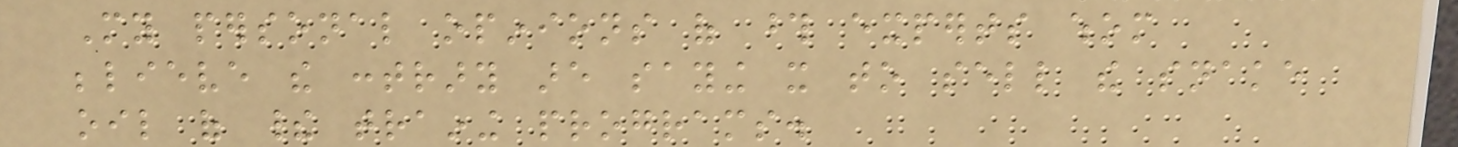My personal opinions of those experts whom
believe the contrary are saying it to sell the snake
oil of their training programs.
